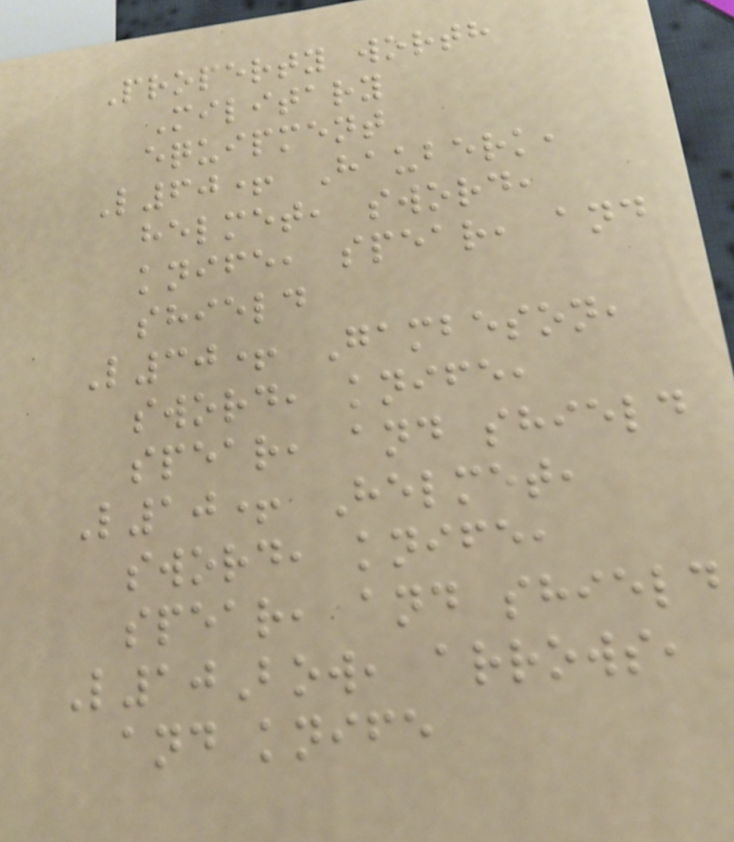Property worth
Military
equipment
L60+ Hauberk,
helmet, sword,
knife, spear, and
shield
L30+ Gambeson,
sword, knife,
spear, and shield
L10+ Helmet,
sword, knife,
spear, and shield
L10Bow, arrows,
and knife
